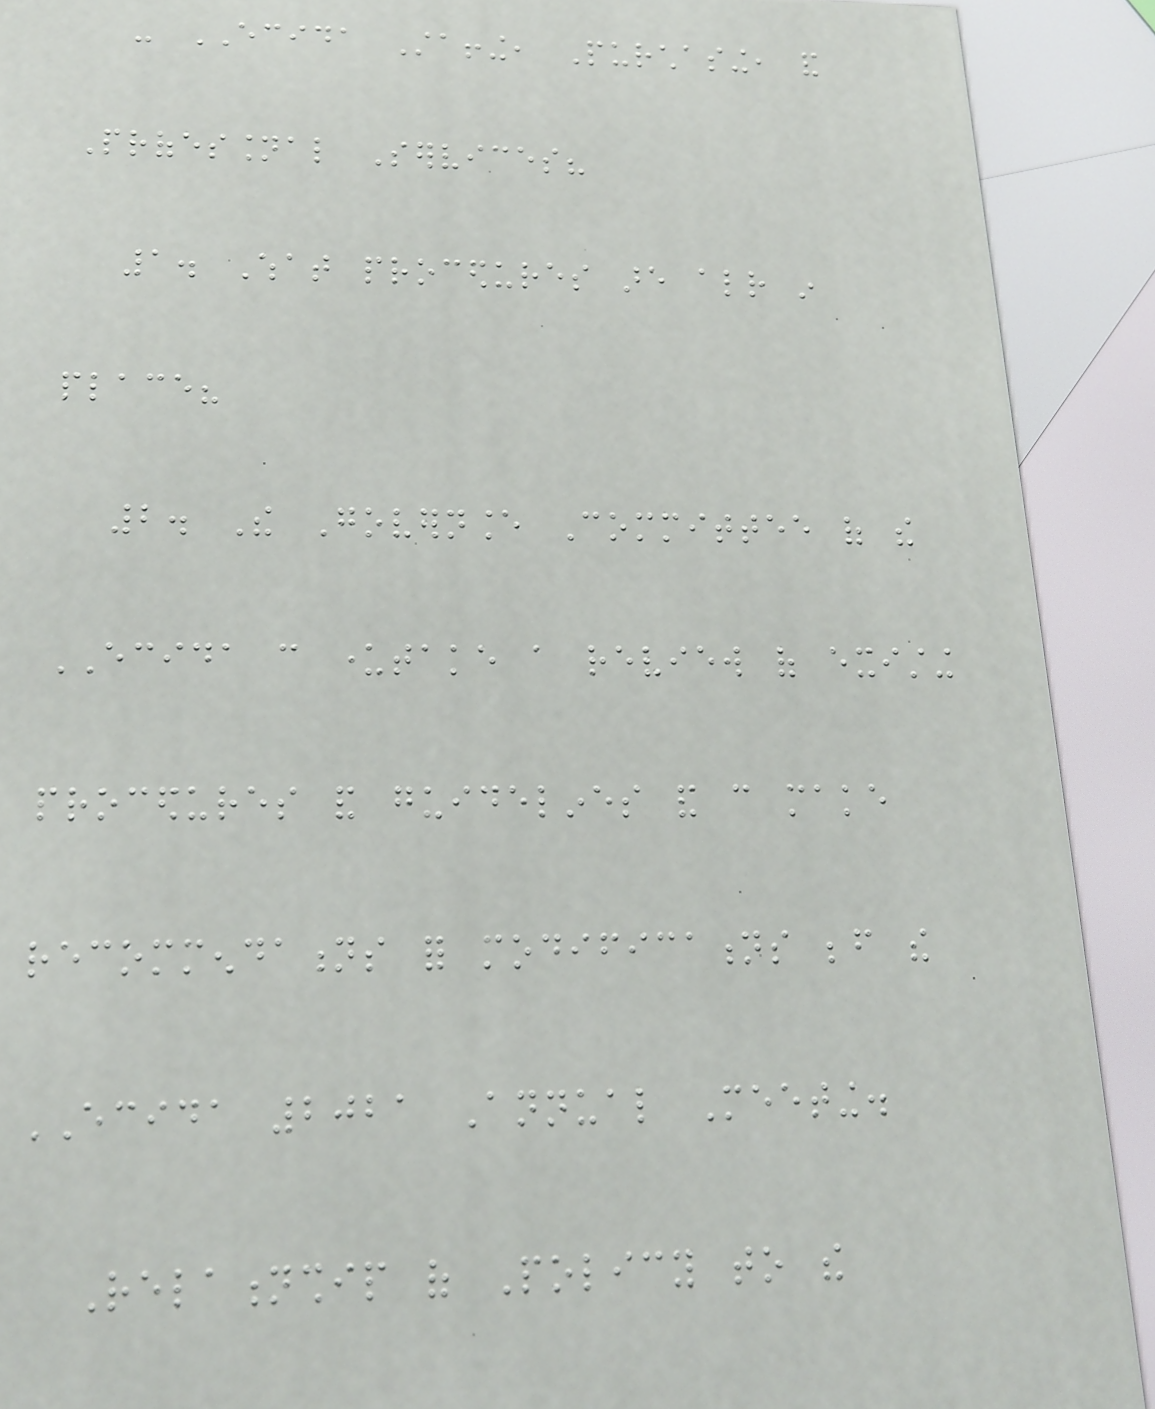- ECIDA Staffing, Purchasing, and
Professional Services?
1. What procedures are already in
place?
2. The Governance Committee of the
ECIDA can undertake a review of existing
procedures and guidelines and can make
recommendations for modifications before the
ECIDA 2021 Annual Meeting.
Relationship of Policy to the
